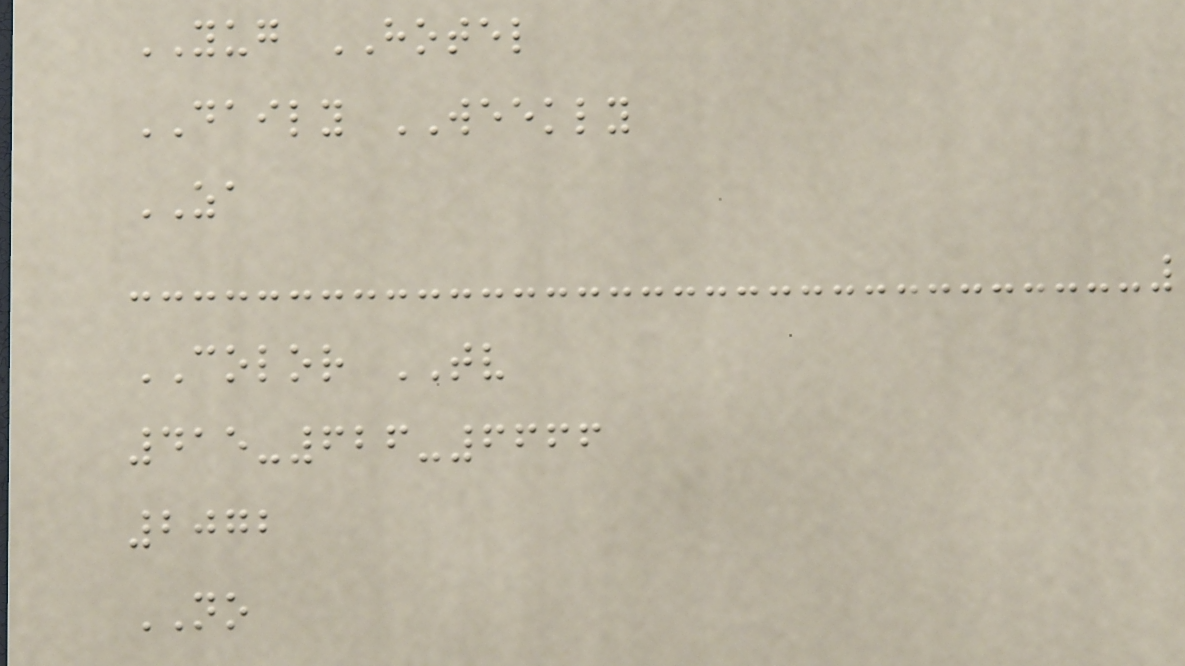YUG HOTEL
DAILY WEEKLY
ZA
COLOR TV
415-626-6666
2072
NO
